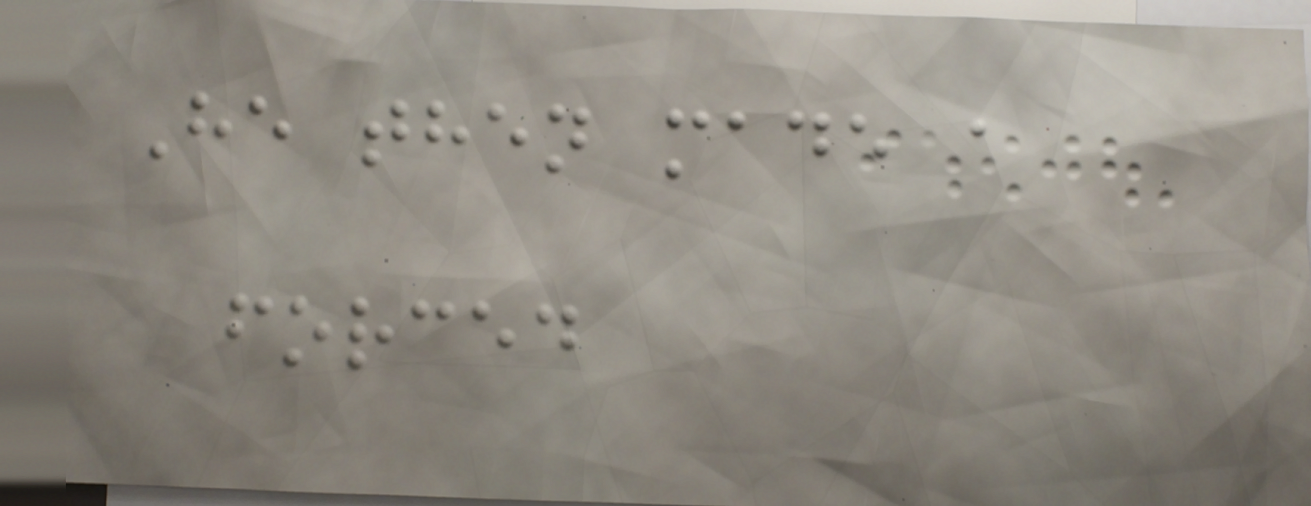He then made a
forced
